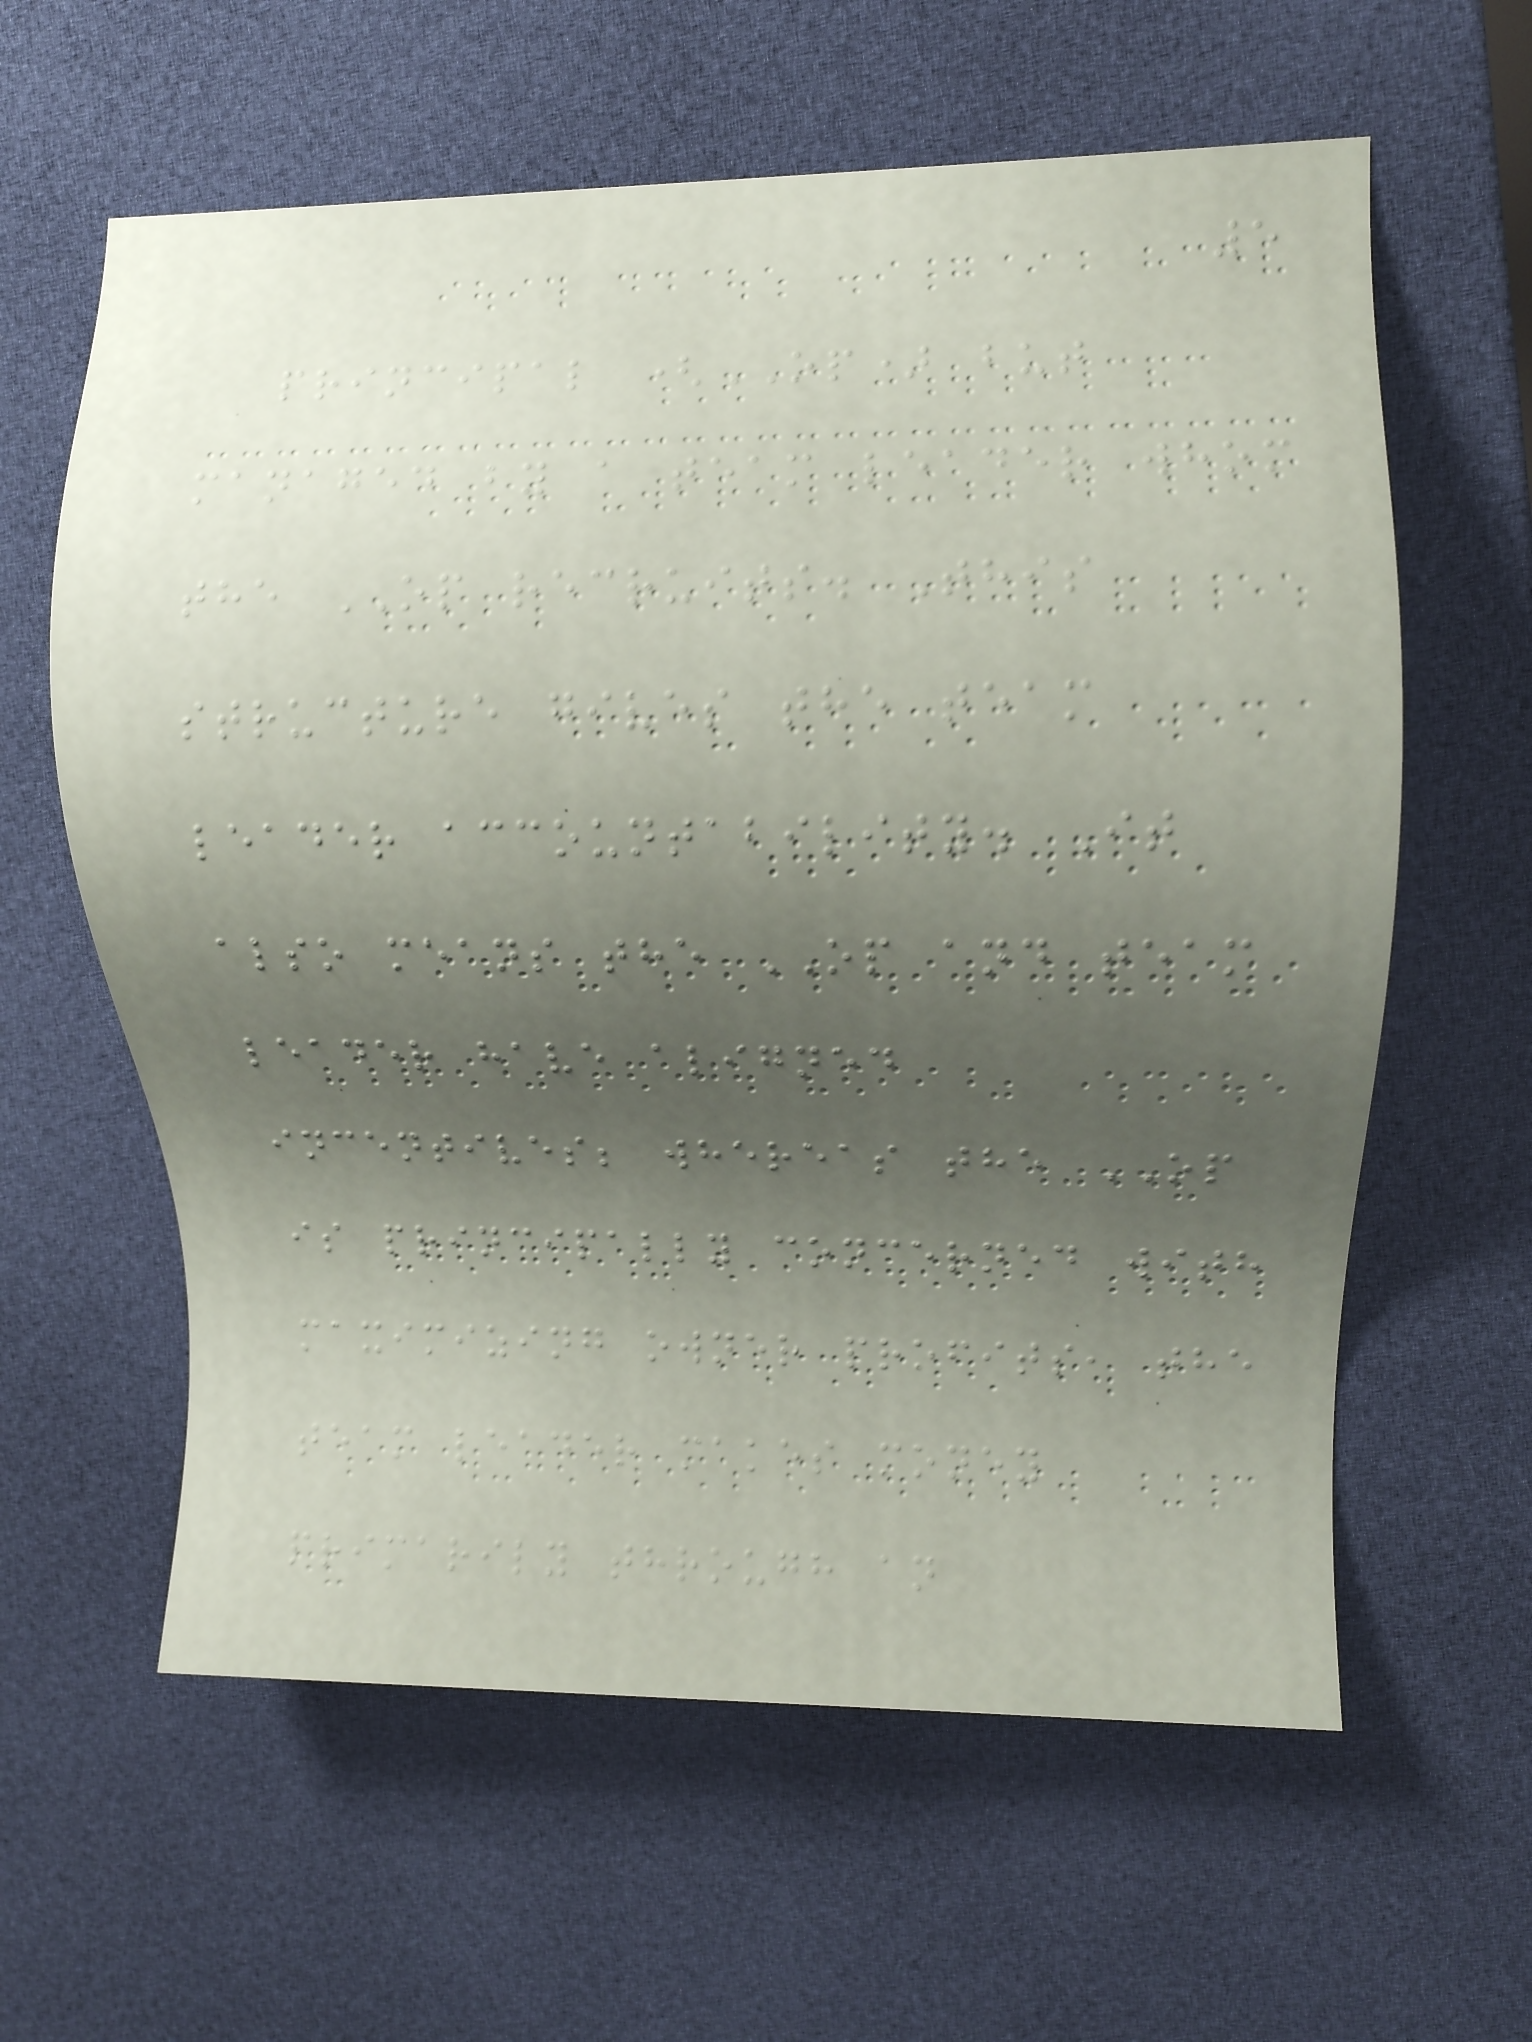5
principal (OP) but
managed by a team leader whom
the OP recruits. This
structure gives the team
leader accountability. It
also means the OP and team
leader have aligned
incentives; whereas the OP
is principally concerned with
maximizing owner profits, the
team leader makes money
primarily through an
